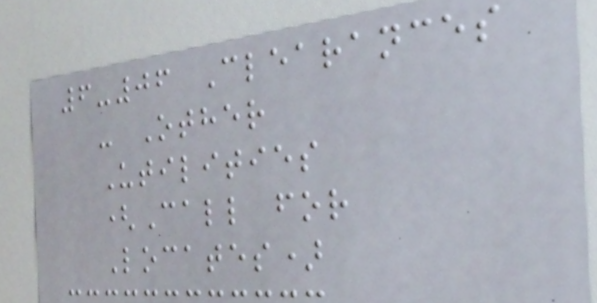6-06 Clearances
- Other
Utilities
(Call for
Locates)
